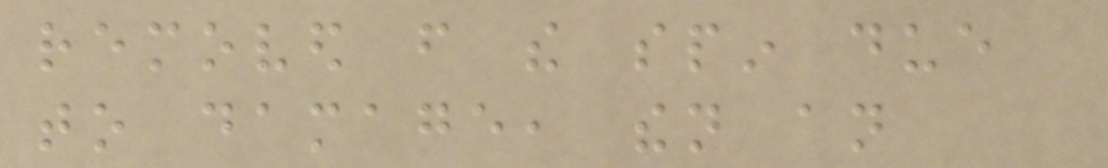removed from the spin due
to damage, then an
